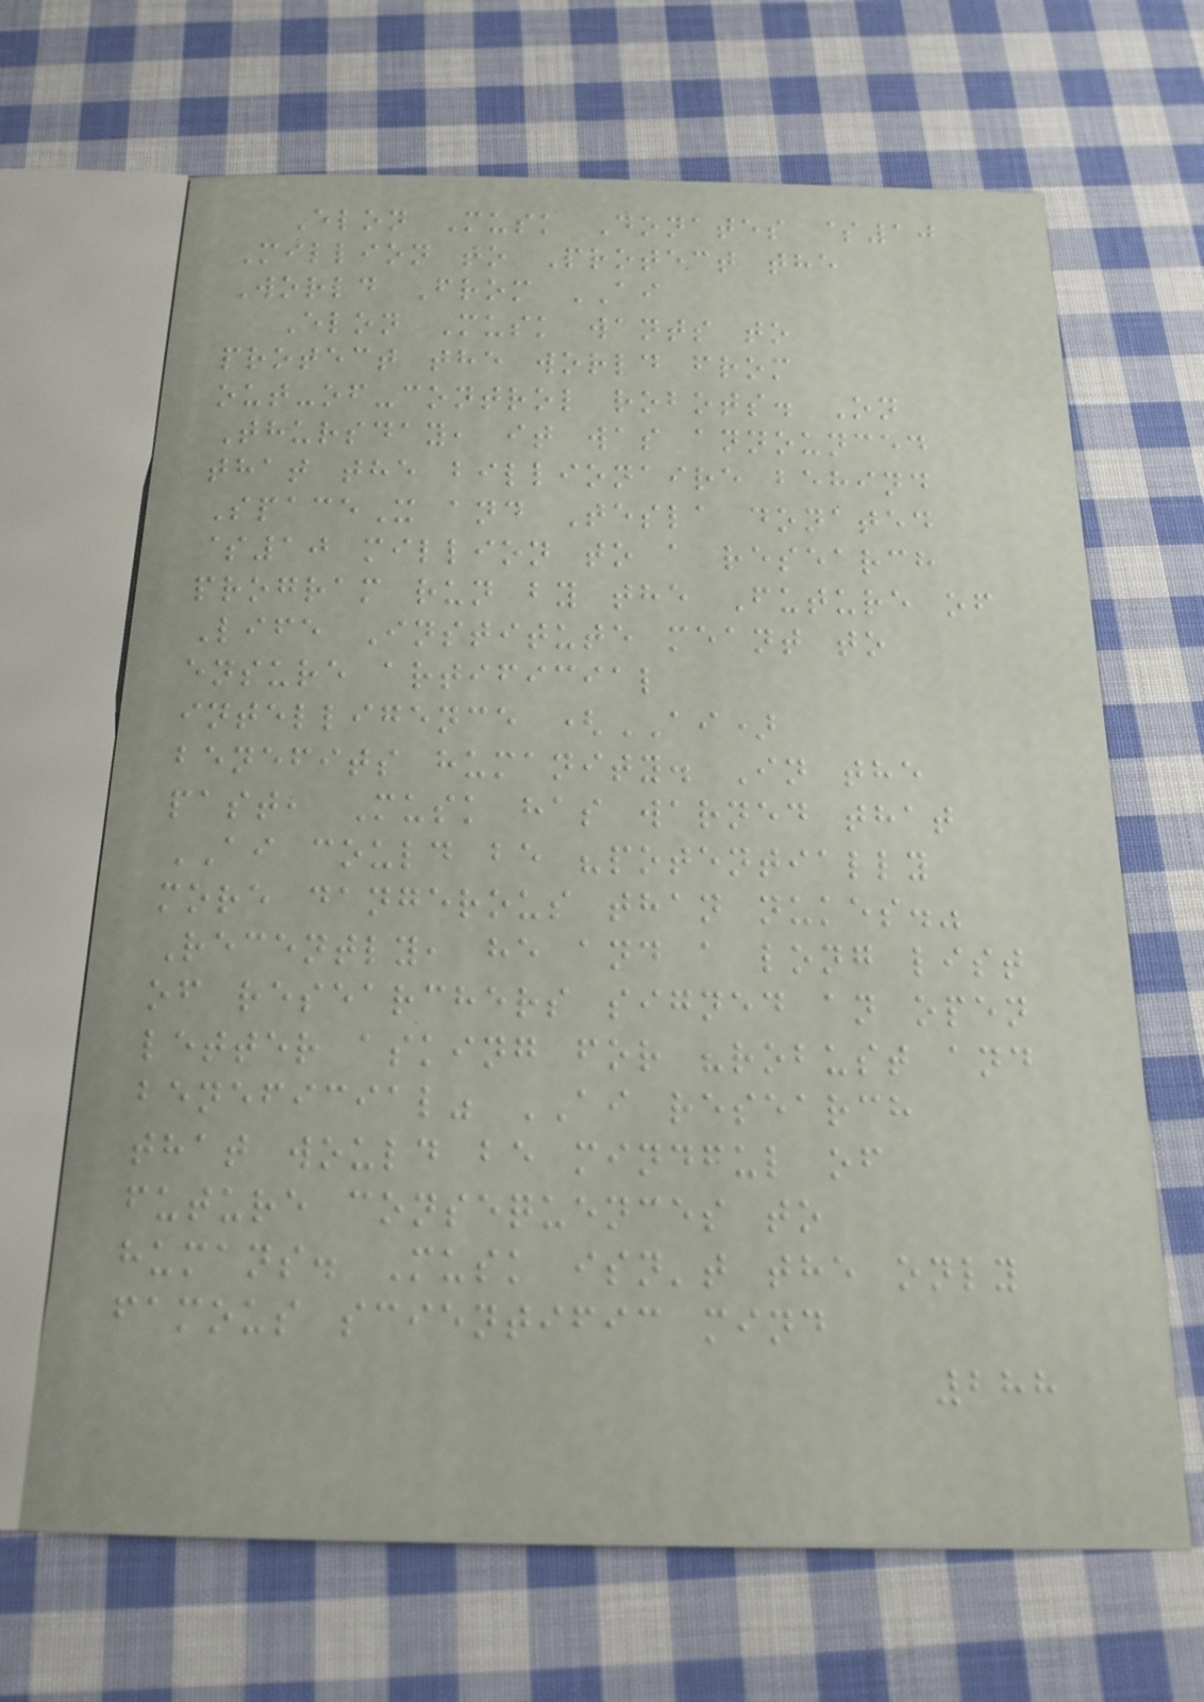Elon Musk Donates $10
Million to Protect the
World From AI
Elon Musk wants to
protect the world from
out-of-control robots. On
Thursday, it was announced
that the billionaire behind
SpaceX and Tesla donated
$10 million to a research
program run by the Future of
Life Institute meant to
ensure artificial
intelligence (AI)
benefits humanity. In the
past, Musk has warned that
AI could be "potentially
more dangerous than nukes."
Recently, he and a long list
of researchers signed an open
letter asking for "robust and
beneficial" AI research
that would be mindful of
future consequences to
humans. Musk isn't the only
famous scientific mind
288
